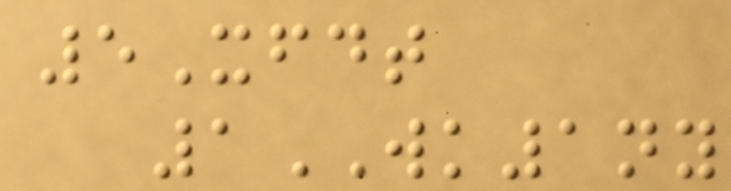5Xfdt
1WK1ny
